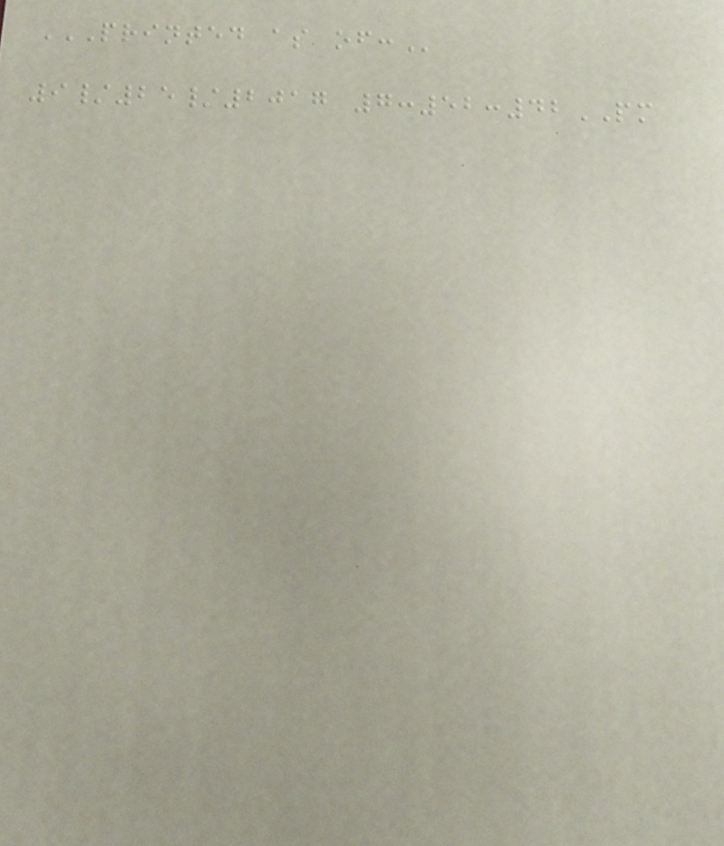PRINTED AS OF:
9/25/2017 7:52:42PM
